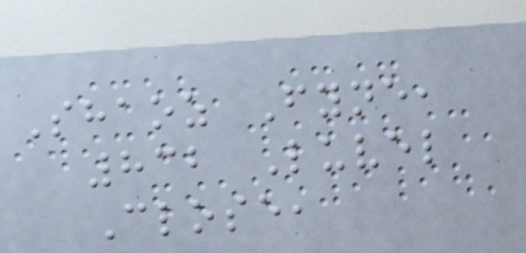Shaoz Fyne,
832 Luvel
Close,
